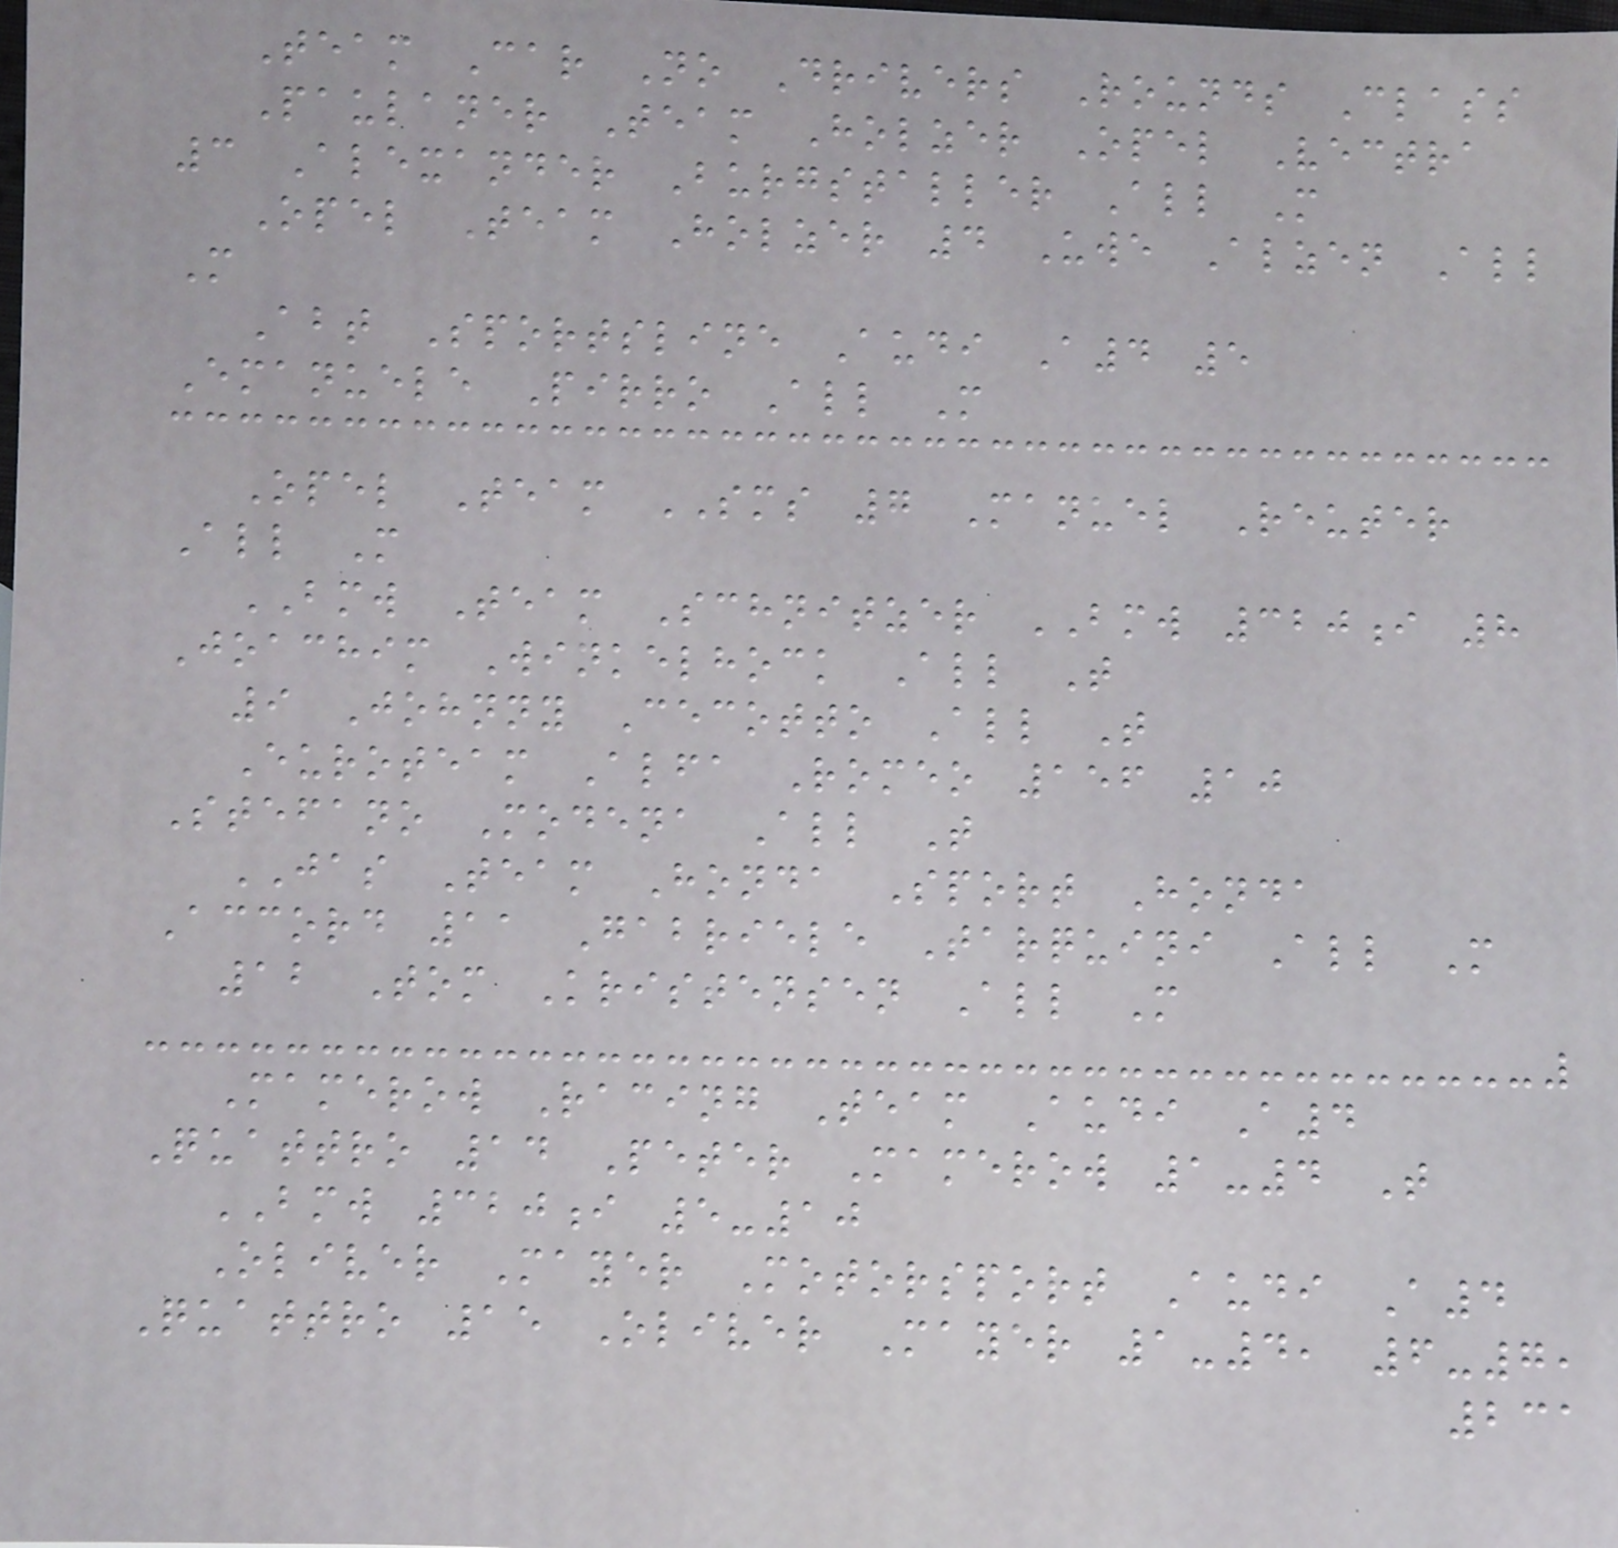Team Car No Drivers Rounds Class
Paulaner Team Holzer Opel Vectra
3 Alexander Burgstaller All M
Opel Team Holzer 4 Uwe Alzen All
M
Abt Sportsline Audi A4 5
Emanuele Pirro All M
Opel Team SMS 7 Manuel Reuter
All M
BMW Team Schnitzer BMW 320i 8
Joachim Winkelhock All T
9 Johnny Cecotto All T
Euroteam Alfa Romeo 156 10
Stefano Modena All T
JAS Team Honda Sport Honda
Accord 11 Gabriele Tarquini All M
12 Tom Kristensen All M
Mamerow Racing Team Audi A4
Quattro 14 Peter Mamerow 1-4 T
BMW 320i 5-10
Oliver Mayer Motorsport Audi A4
Quattro 15 Oliver Mayer 1-4, 6-7,
231
